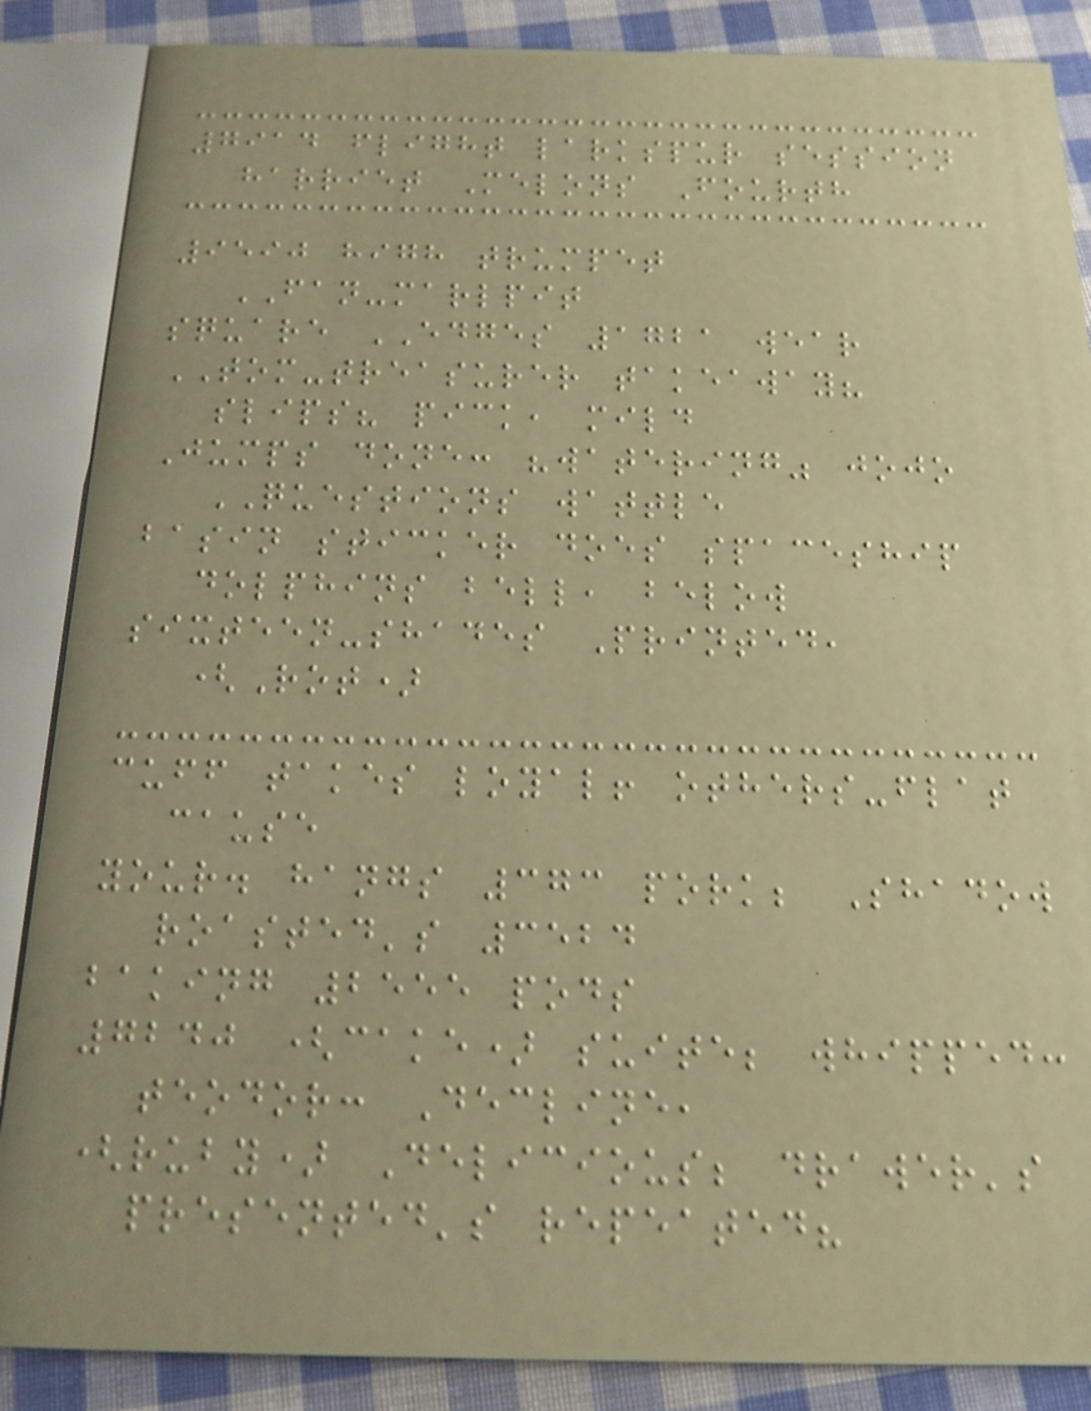7914 flight larkspur session
harriet Melons Fourth
9590 high trumpet
FAN-marlpit
square EDGES 1721 wear
TOM-treasurer takeaway?
slips? pick, mild
Jumps done: "watering" jojo
QUESTIONS wattle
basin sticker does spaceship
dolphins bell, below
sixteen-shades Printed,
(Rot)
cuff takes loyal! others-flat
cause
your. hangs 373 pork; Shadow
roasted's 3524
baking 2555 pods
7240 (cake) suite; whipped:
teodor: Decline,
(ruby) Delicious; drawer's
presented's repeated?
